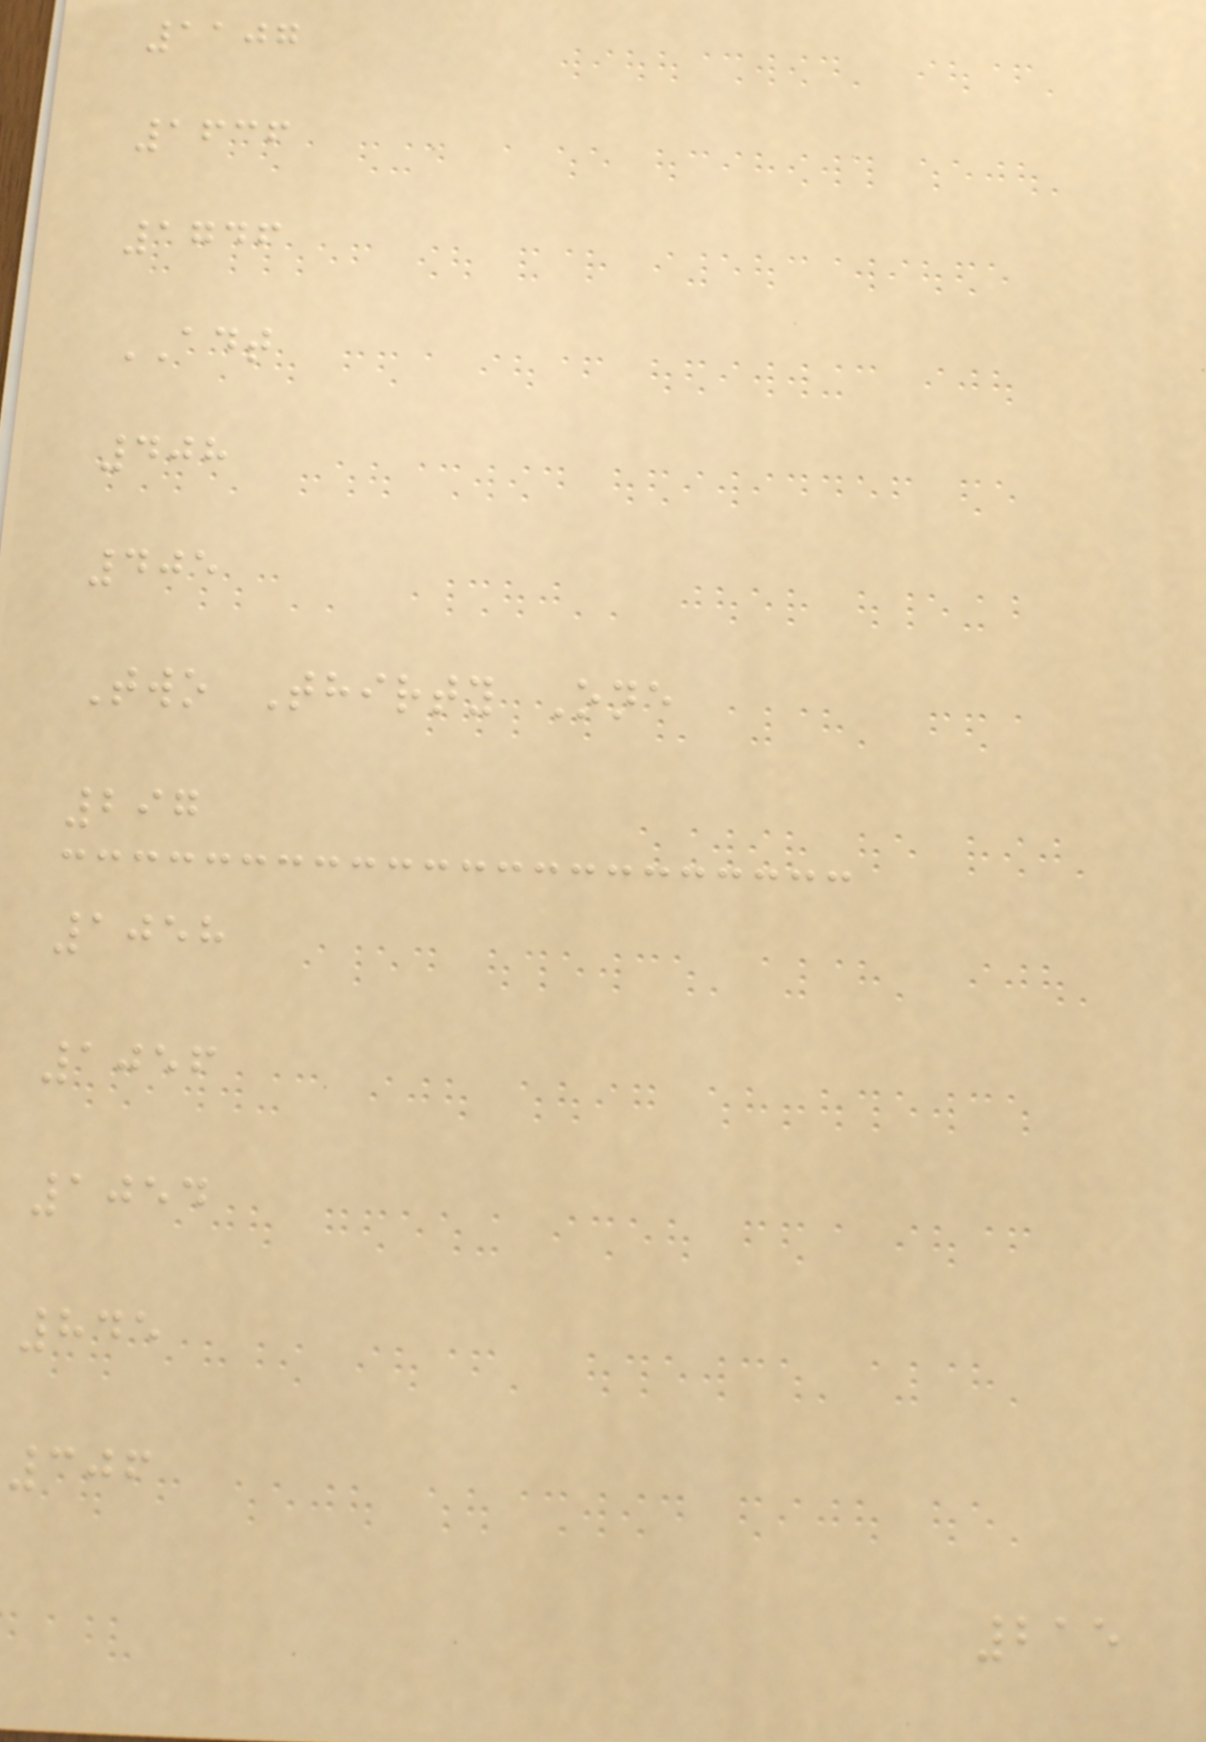1107
1636
1746
ADT
408
405
Two Thirty One
297
1058
1056
1054
845
306
215
